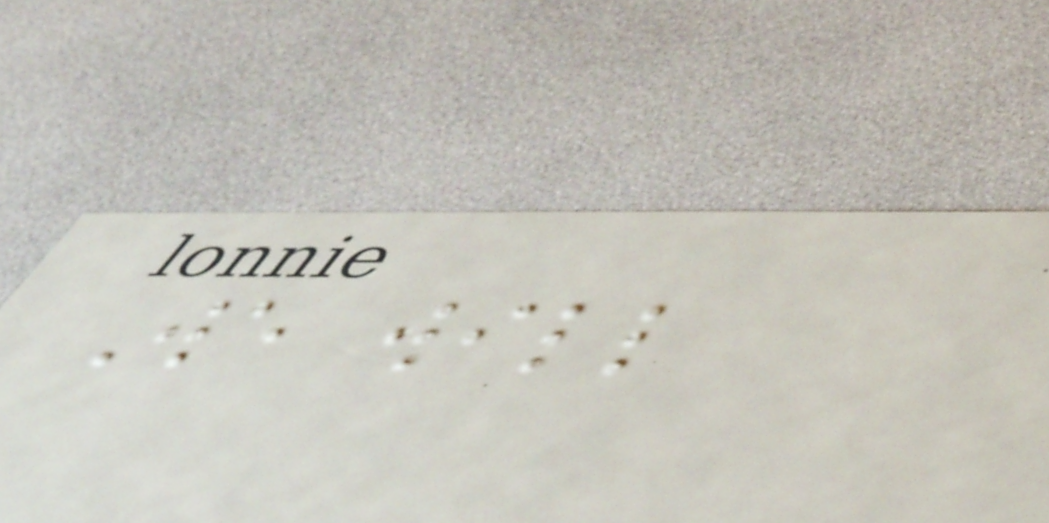We will
